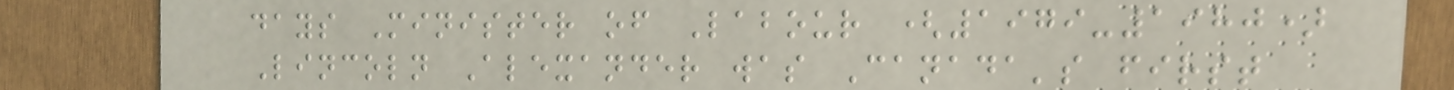days Minister of Labour (1979-1980)
Lincoln Alexander was Canada's first
